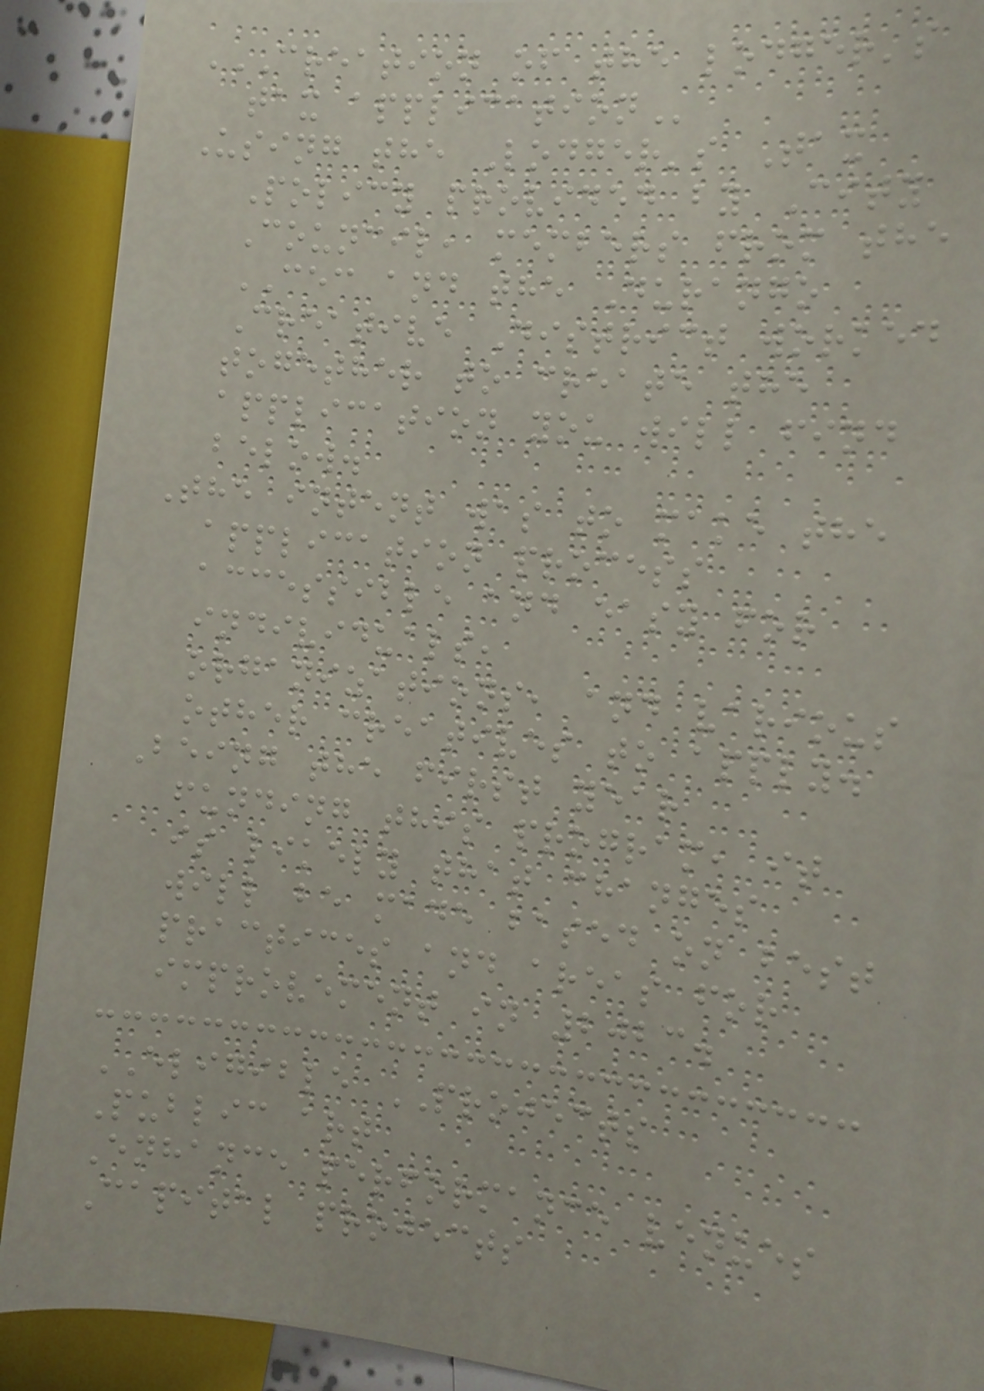CREATION OF THE LODGER'S
TAX APPLICATION
Using the Lodger's Tax
Policy provided by City
Council, members from the
CEC and the Durango
Creative District worked
together to create the
application you will find
below.
The intent was to make the
application process
accessible and easy for
individuals,
organizations, and various
other creatives to apply.
Being the first year
funding this program, it
is likely that changes
will be made based on best
practices and areas for
improvement in 2023.
ELIGIBLE PROJECTS
Public art
Enhance performance venues
Capital projects
